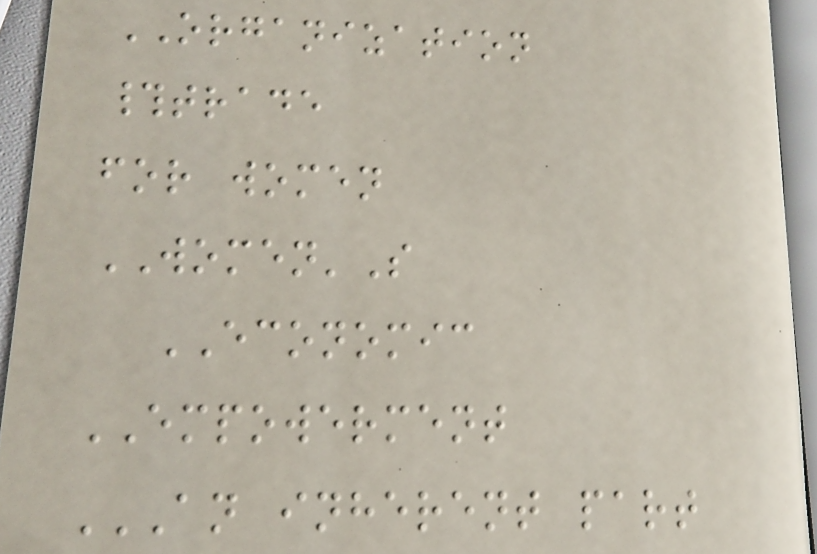ORGANIZATION
#trade
for women
WOMEN'S
ECONOMIC
EMPOWERMENT
AN INHERENT PART
